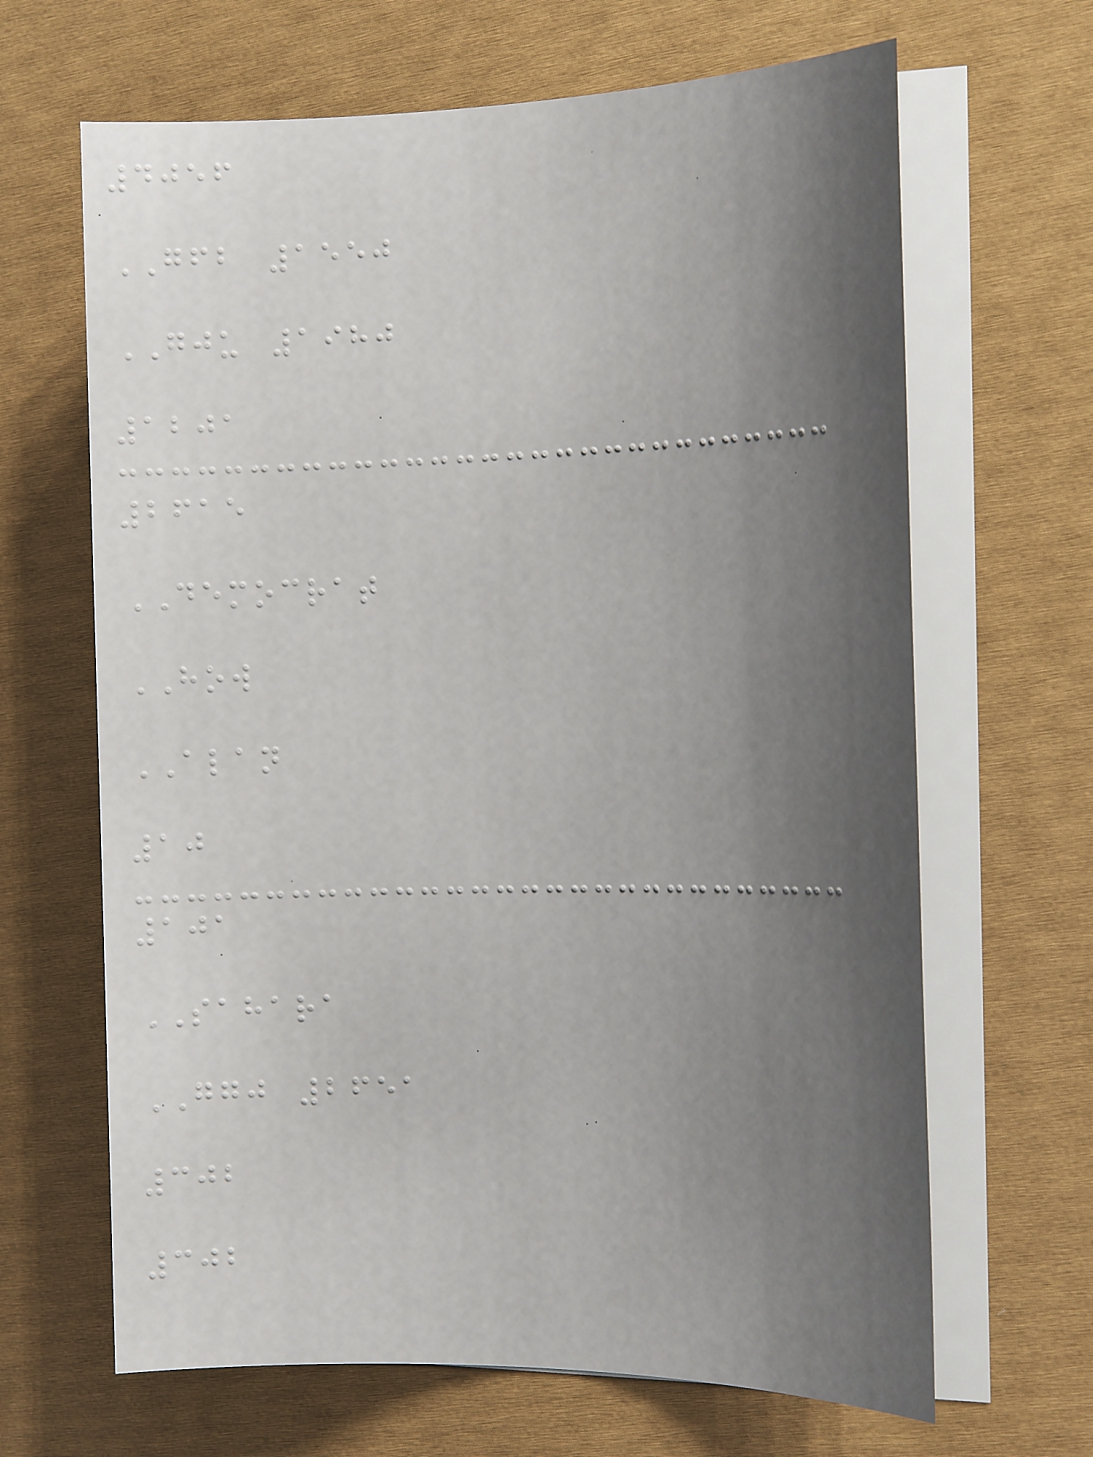4056
GFB 1550
GJU 1980
1201
2615
DEMOCRAT
HOW
ALAN
10
101
SAHARA
GGJ 2651
302
302
